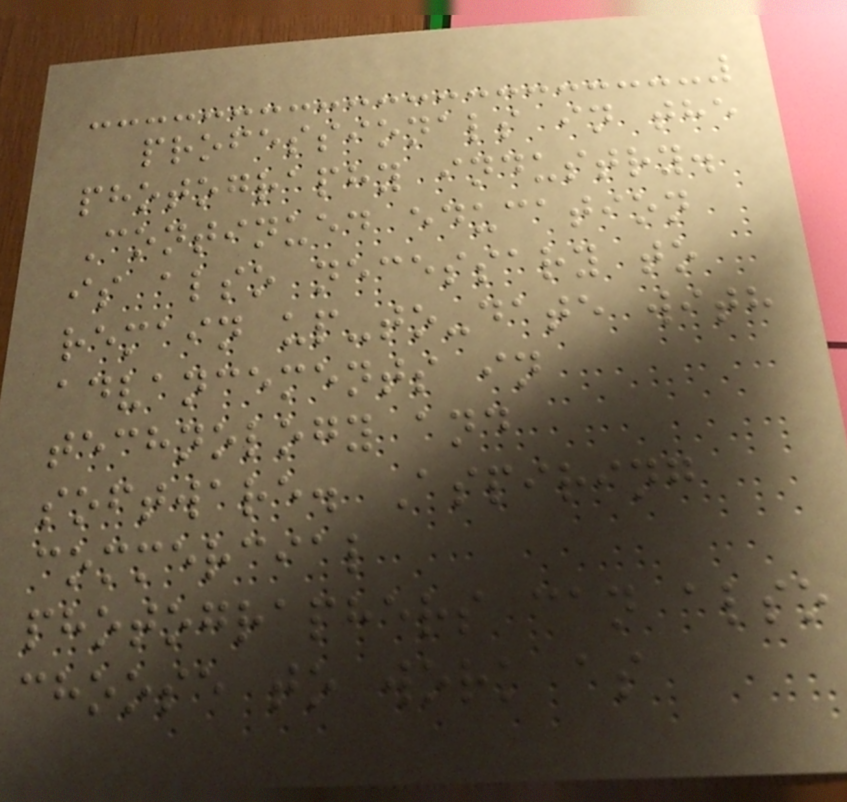professionals in the
photography industry.
Continued education
is also necessary to
remain up-to-date with
advancements in
technology and
software. Aspiring
commercial
photographers can also
choose to work as
